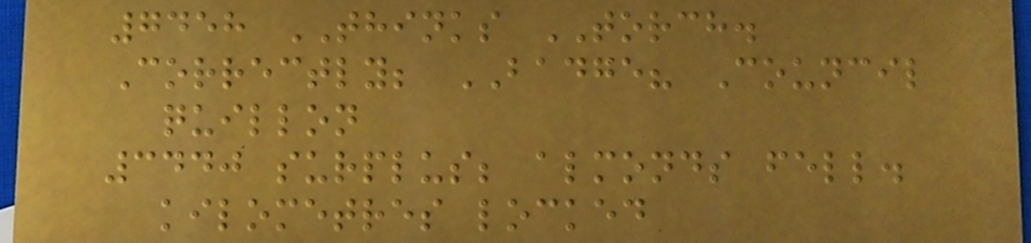7458 THINKS TORCH.
Correctly; BADGE? Council
quillon
3440 surplus; almonds fell.
kilometres locked
